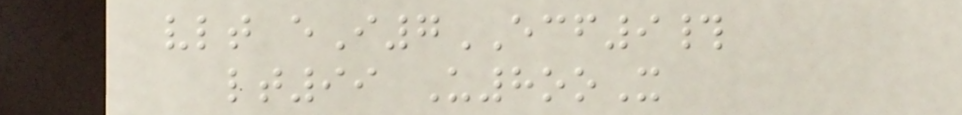vlt eI7ECF9#
lt99 U8ooX
